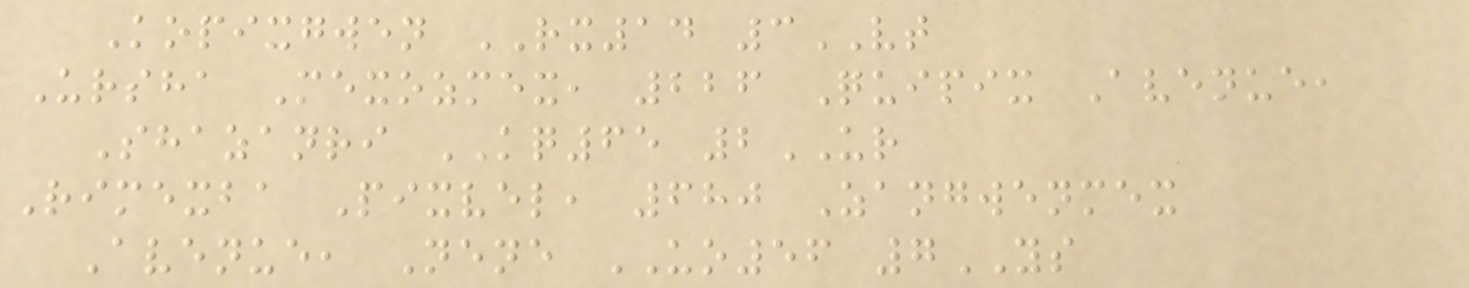Kopixgwen RX14 3VT
Ursha Mexozmex, 226 Quipix Avenue,
Shazanri KQ65 2UR
Rimexba Pixvel, 680 Zangwenmex
Avenue, Nene UO56 7YS
